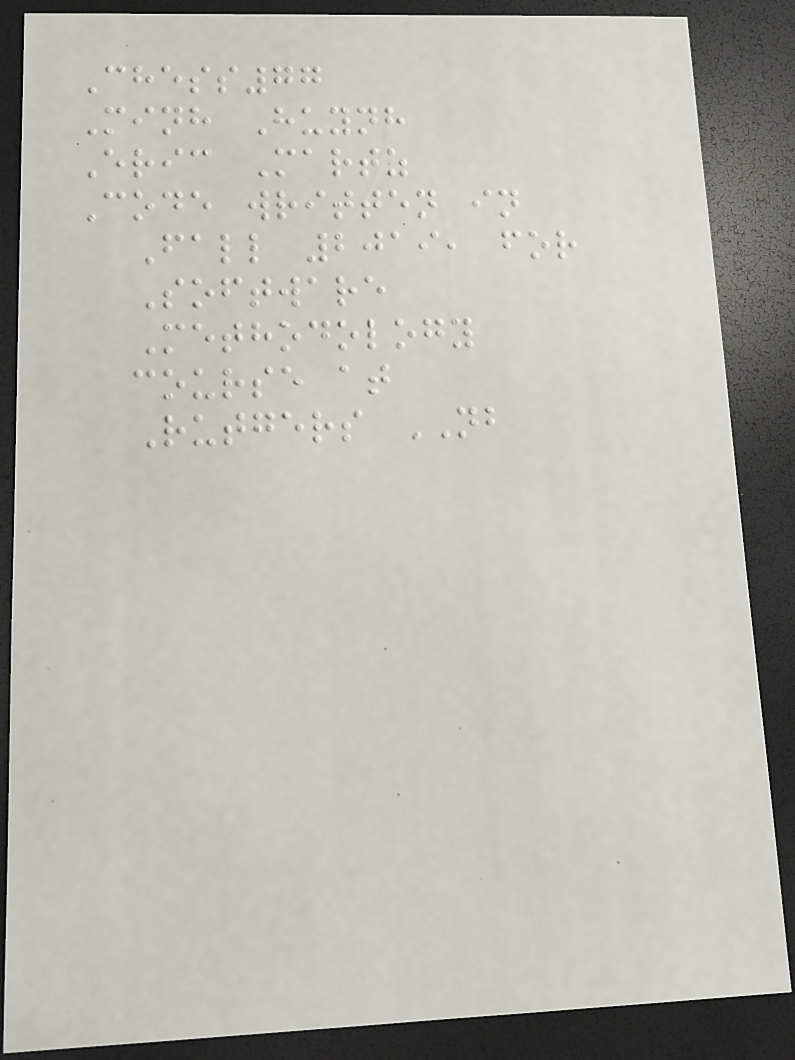Chess77
Minh Huynh
Eric Martz
Code written in
Fall 2019, for
Software
Methodology
course at
Rutgers NB
